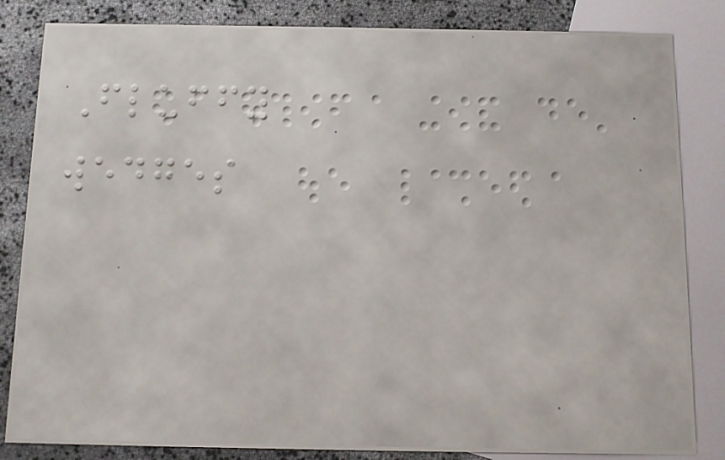Fluffy
wedges
